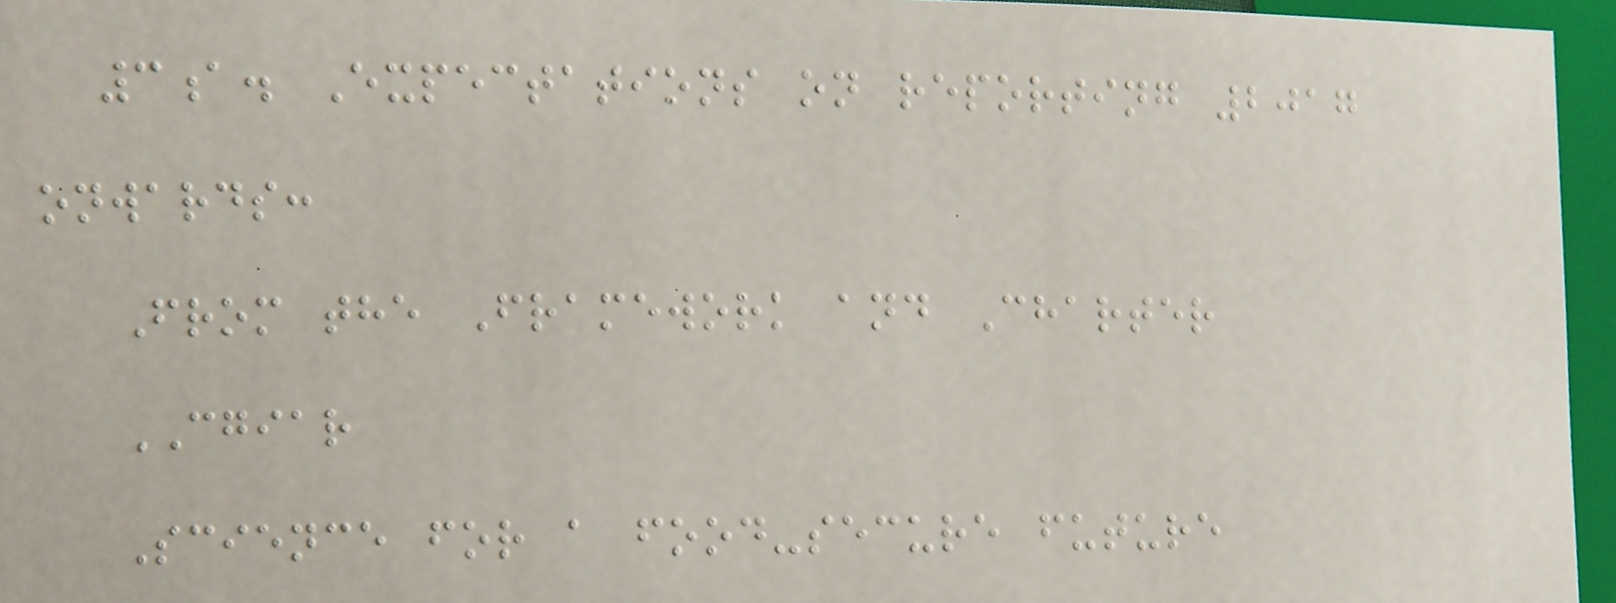3a. Expectations on reporting 2017
onwards:
From the Framework and Charter
CGIAR
Science for a food-secure future
